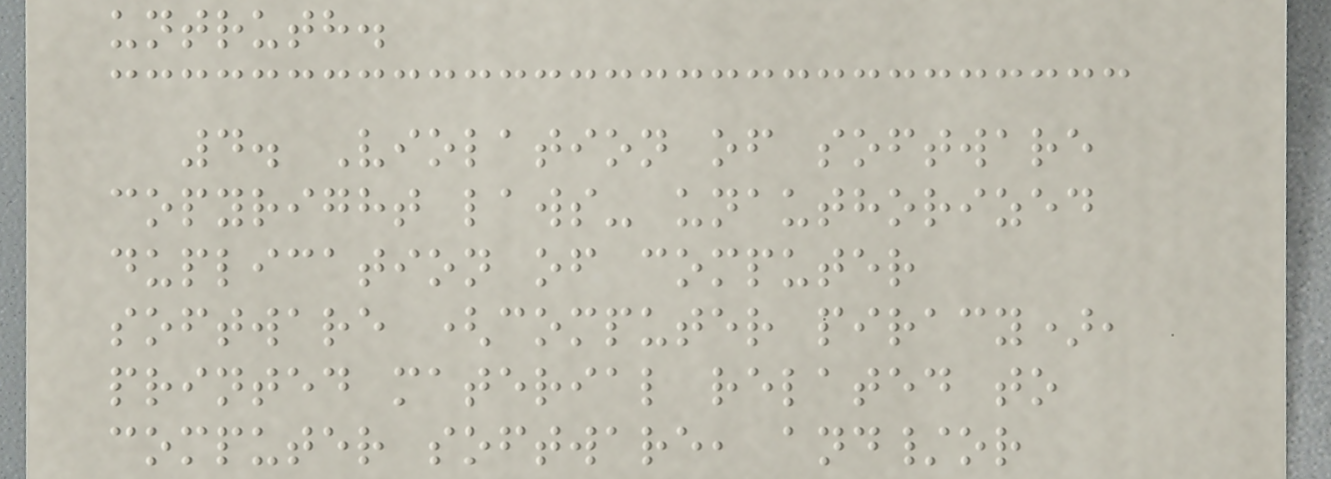untruth.
4. Violation of software
copyright laws- unauthorized
duplication of computer
software (computer piracy),
printed material related to
computer software, and/or
